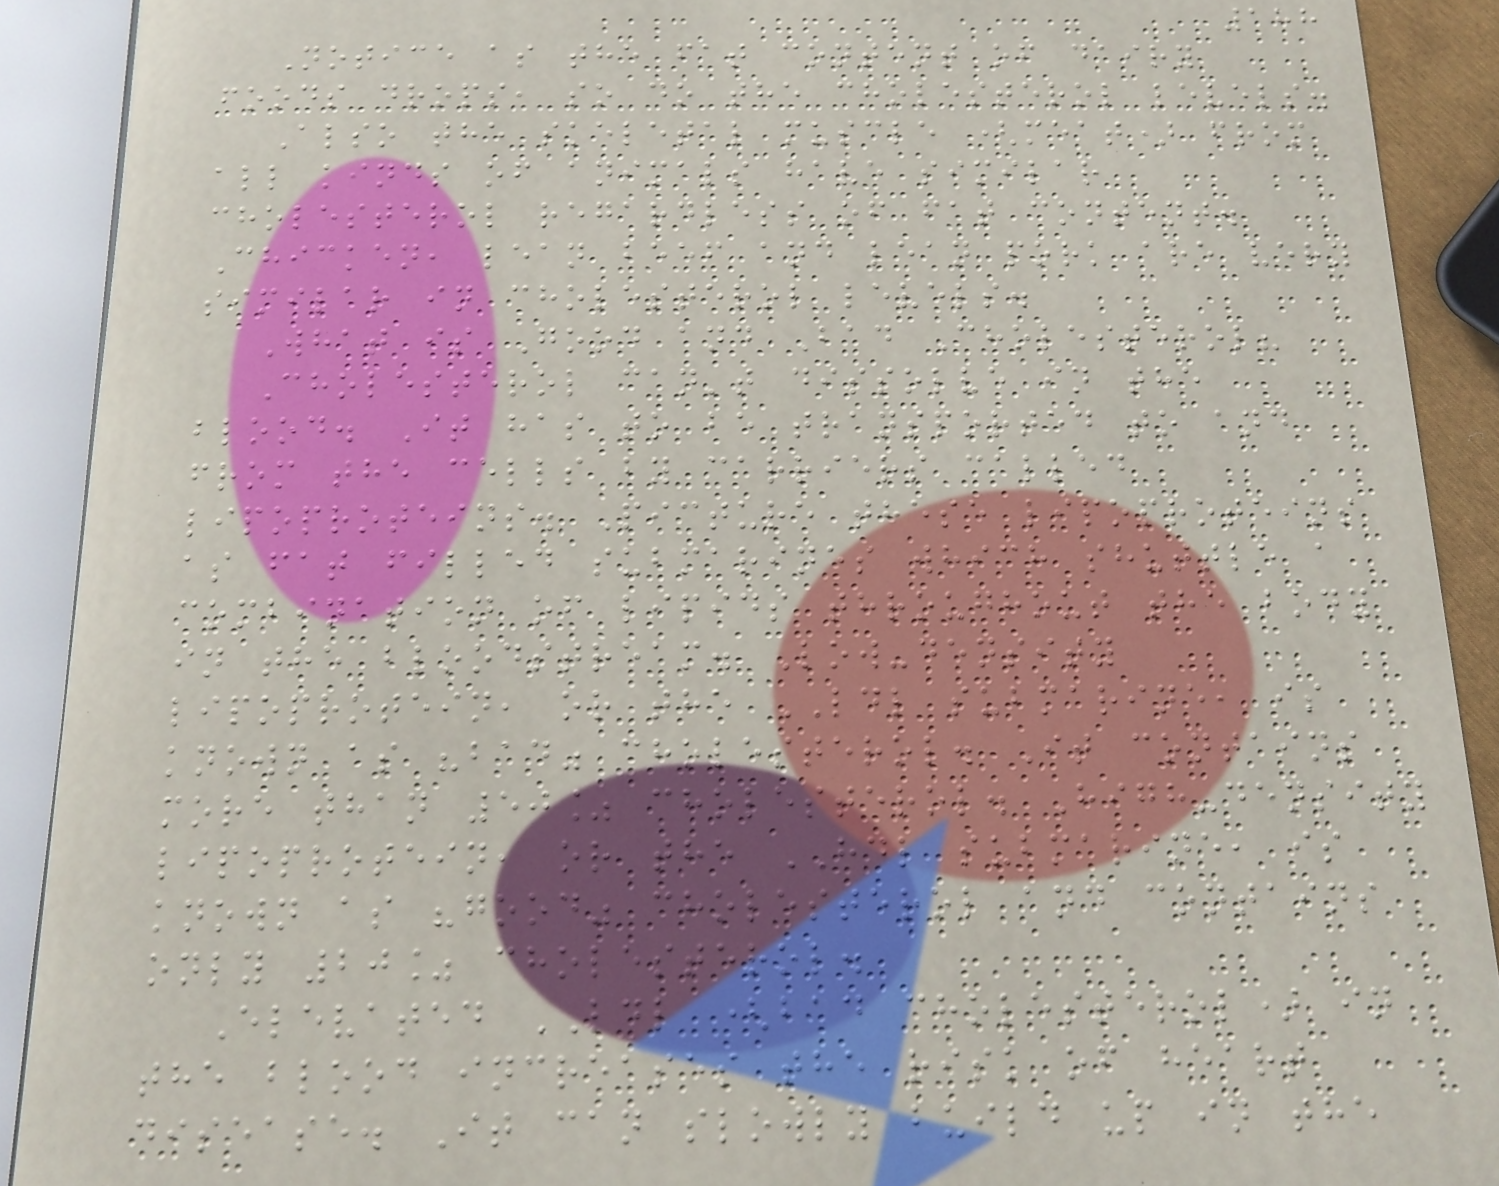188
Notice as the fat content of dairy
foods drops, so do the cholesterol levels.
Also the skeletal muscle (meat) from
all kinds of animals have similar
cholesterol regardless of fat content.
Chicken, lean beef and lean pork are very
similar in cholesterol levels.
What is Good and Bad Cholesterol?
Cholesterol can't dissolve in the
blood. It has to be transported to and
from the cells by carriers called
lipoproteins. Picture these lipoproteins
as fat filled submarines which shuttle a
combination of lipids throughout the body
in the bloodstream. Low-density
lipoprotein, or the LDL submarine, is
known as "bad" cholesterol. It contains
more than 50% cholesterol. High-density
lipoprotein, or the HDL submarine, is
known as "good" cholesterol and contains
only 20% cholesterol.
Elevated LDL (bad cholesterol) in
the blood increases the risk of heart
disease. It can slowly build up in the
